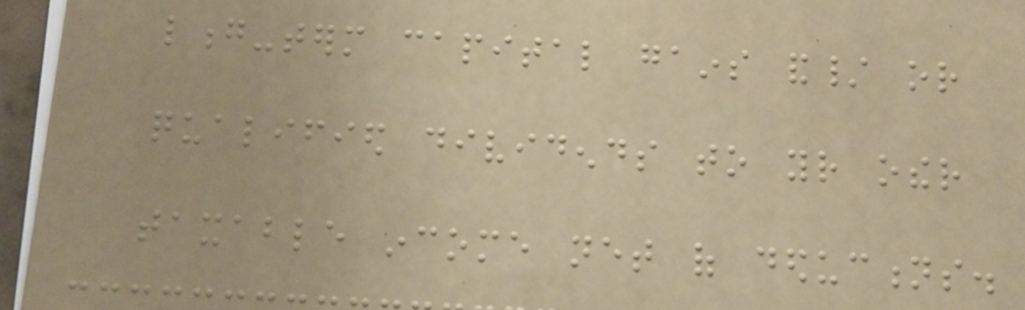long-term capital gains and/ or
qualified dividends to your other
taxable income net of deductions.
